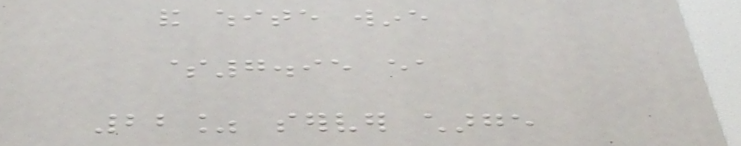and white wine
$7.95 ea
22% server charge
